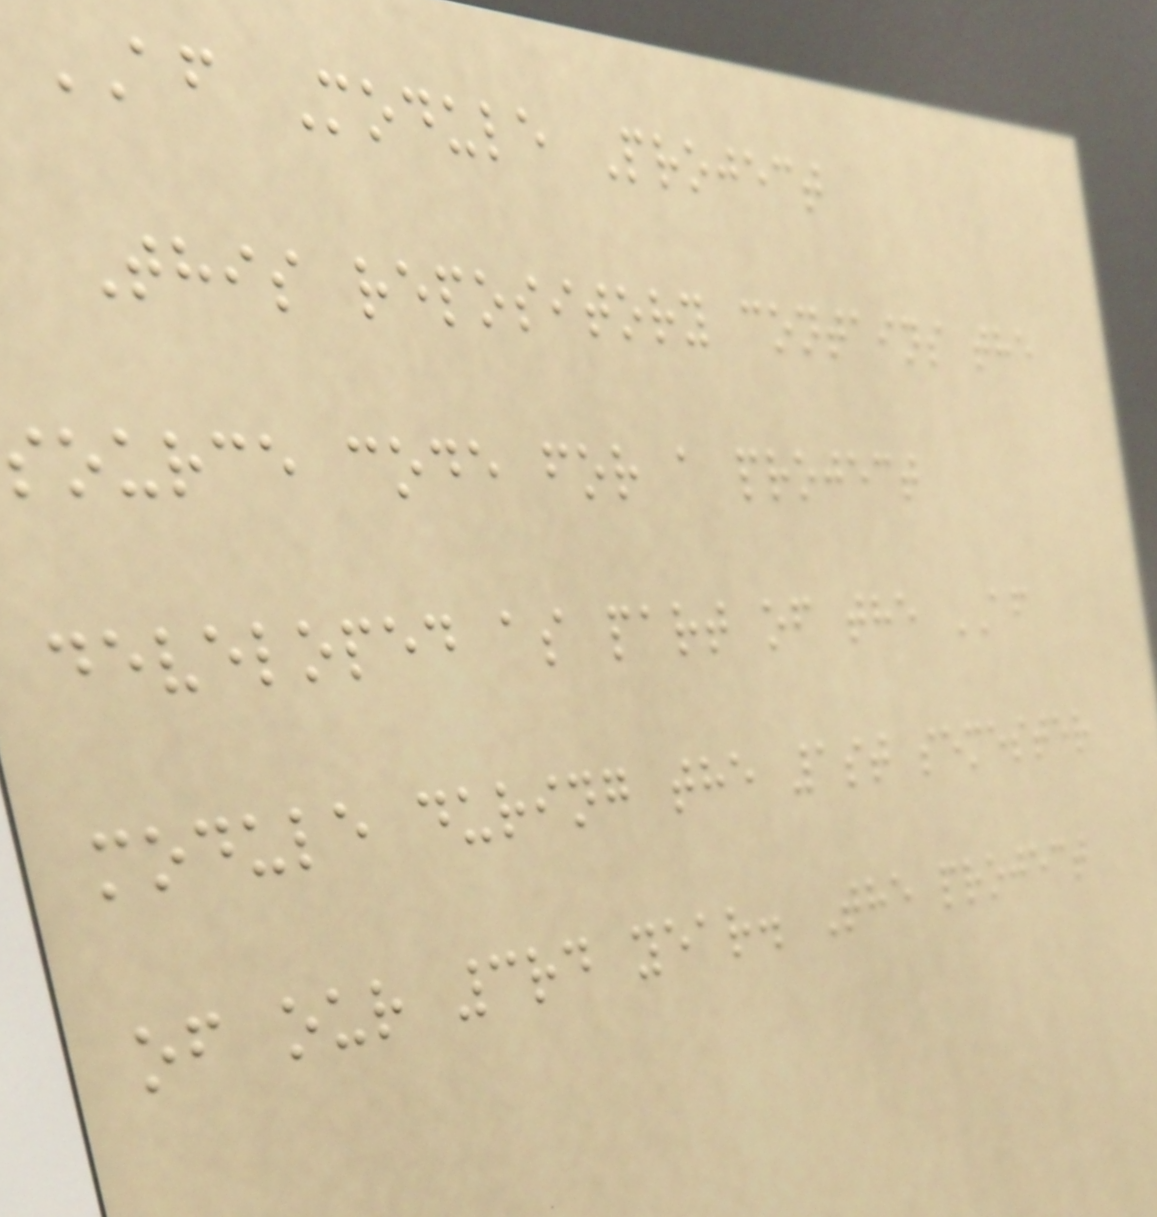AF Module Project
This repository contains the
source code for a project
developed as part of the AF
module during the 1st semester
of our 3rd year. The project
